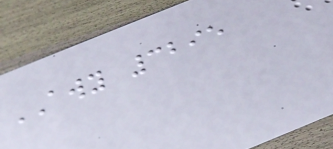AWY 3295
